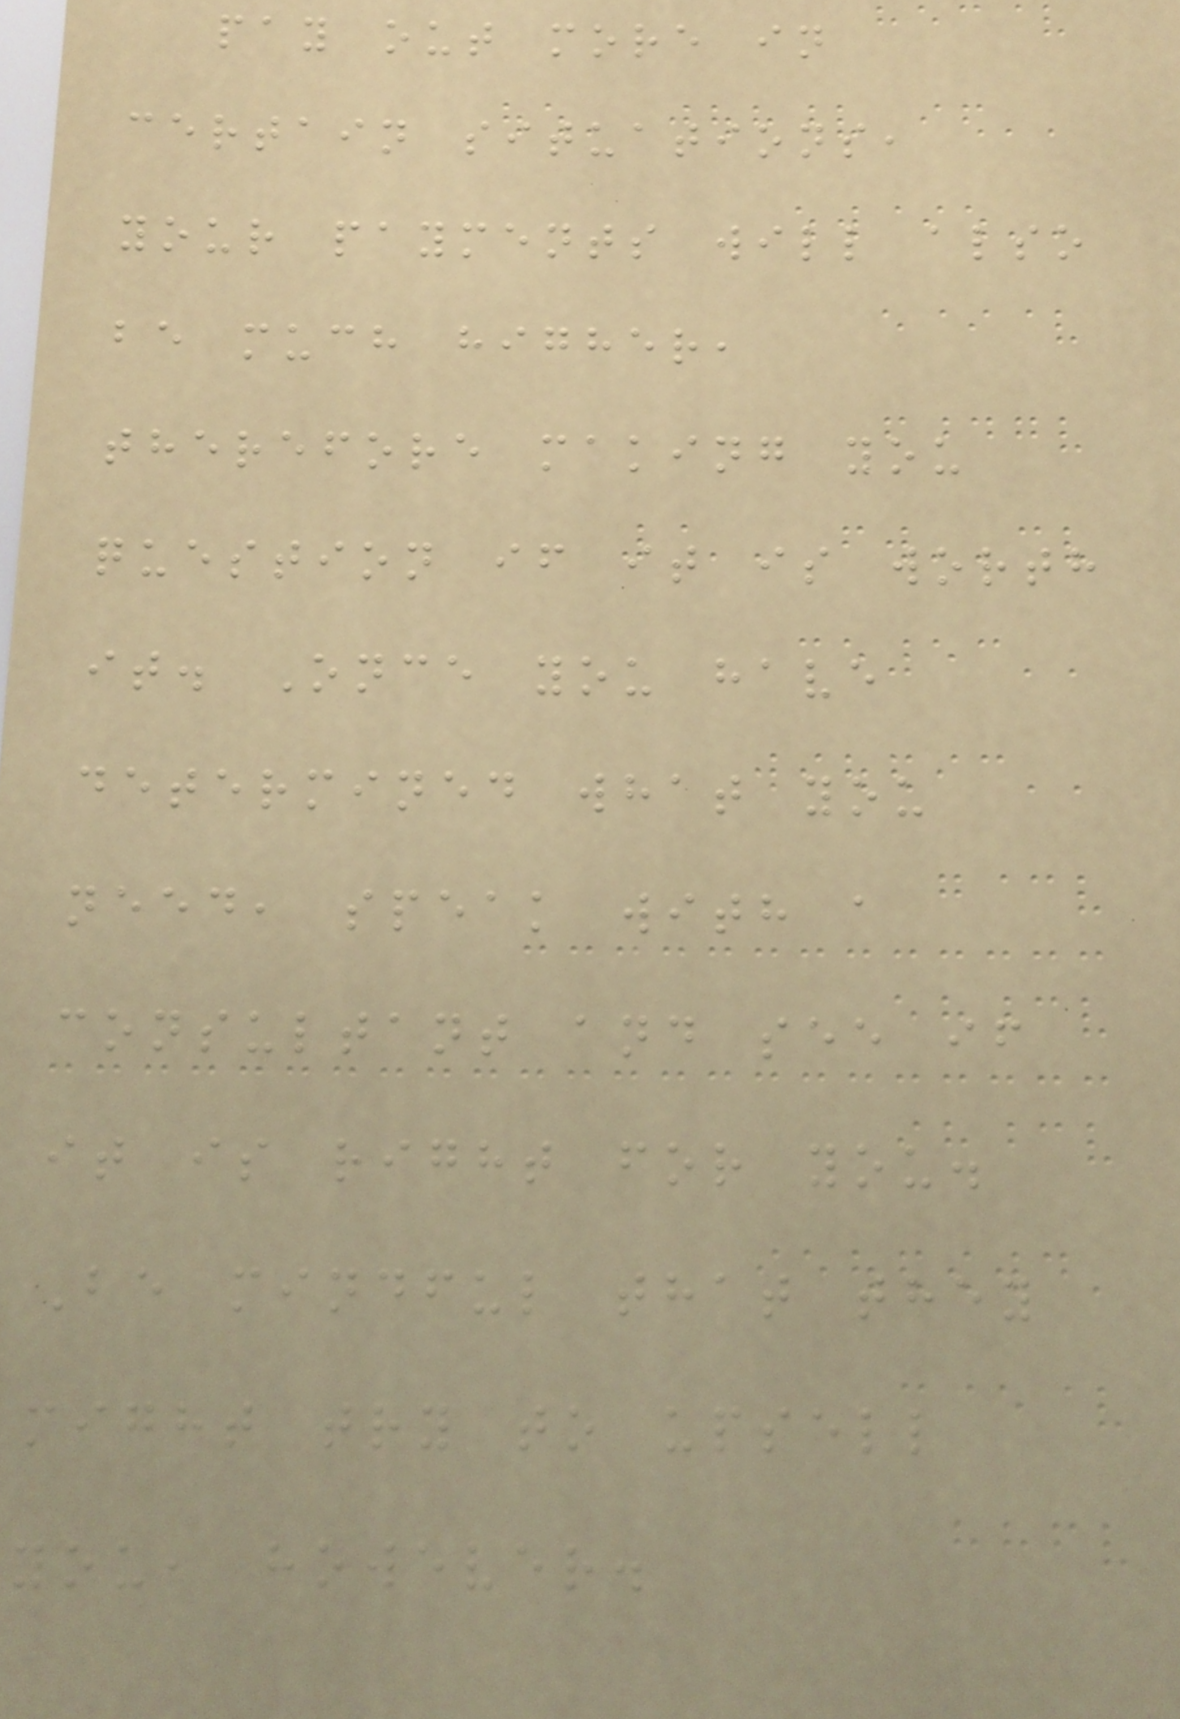pay out more in
certain situations,
your payments will also
be much higher,
therefore making you
question if it is worth
it. Once you have
determined what you
need, speak with a
consultant and see if
it is right for you.
Be mindful that they
might try to upsell
you, however.
